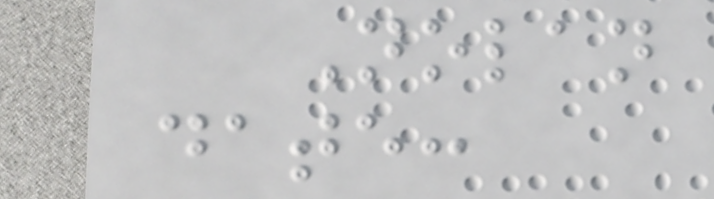Nolan
date:
